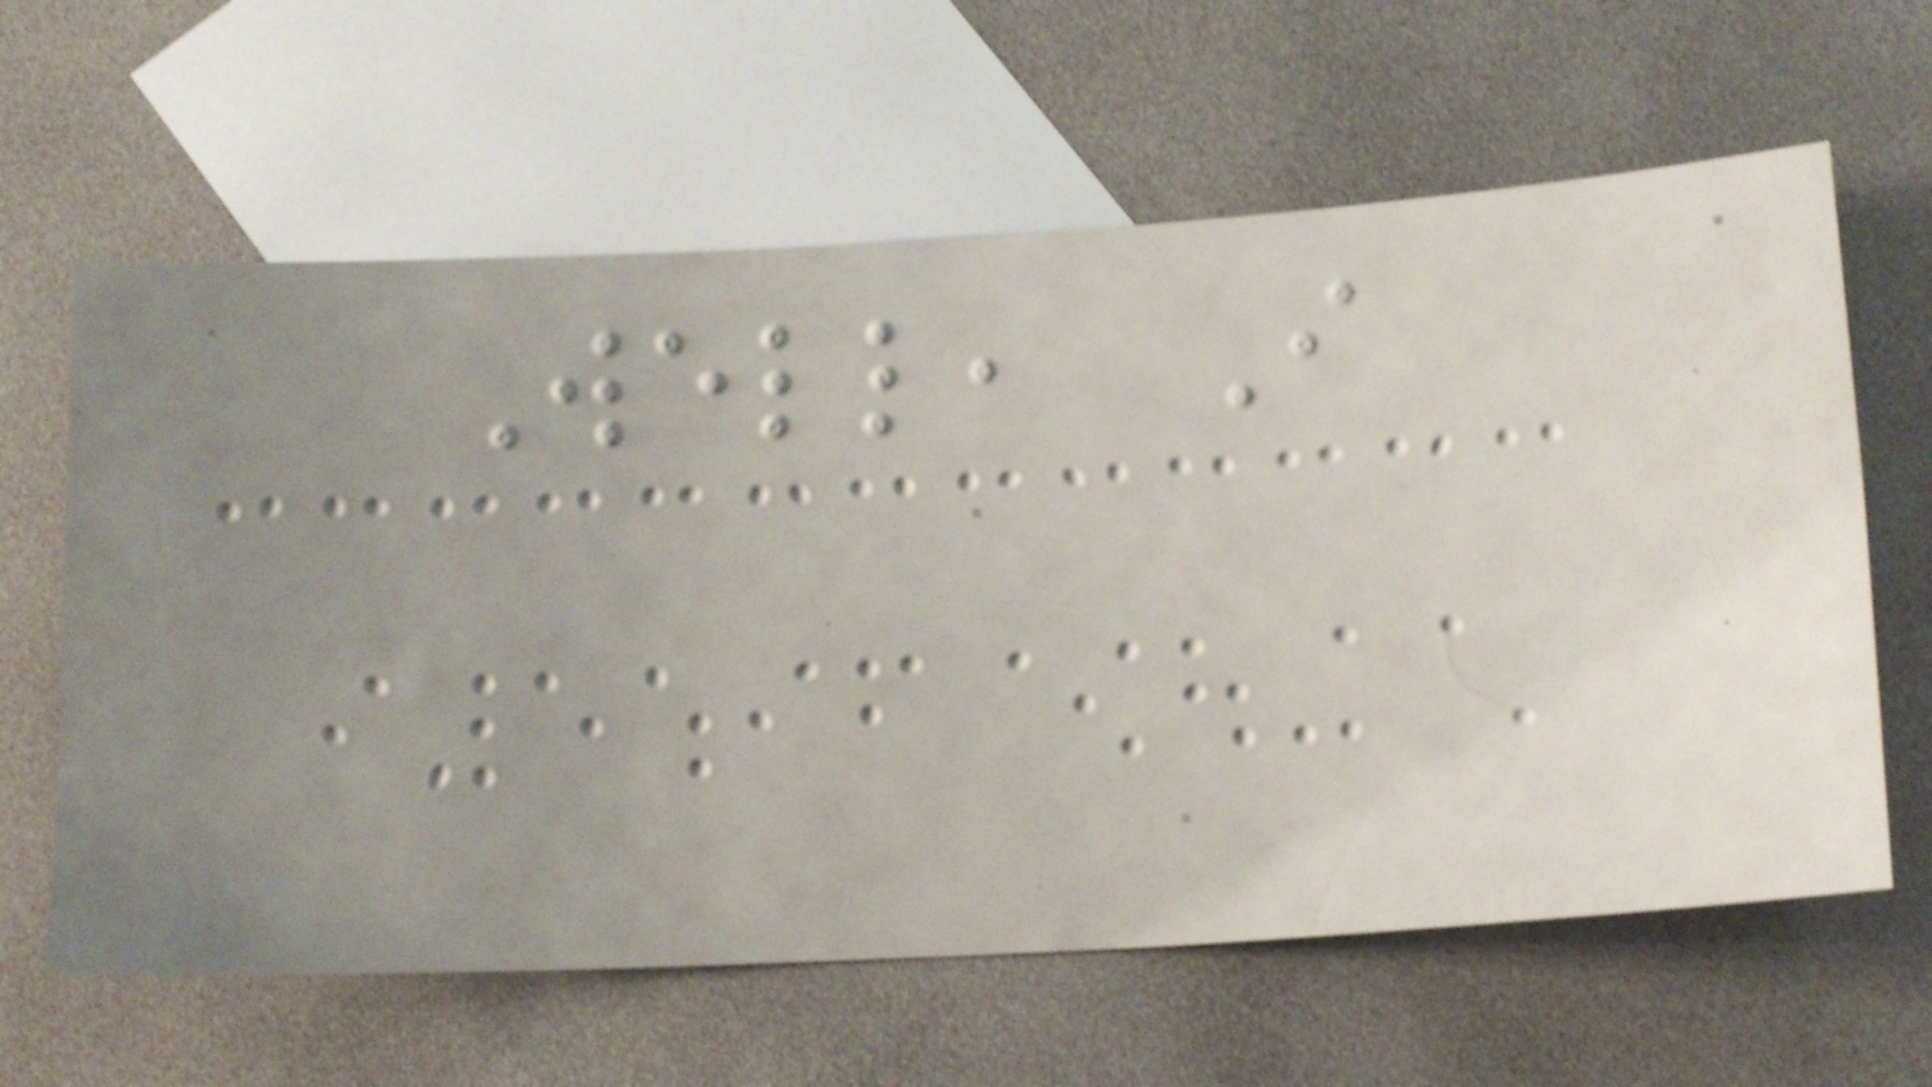Well, I
